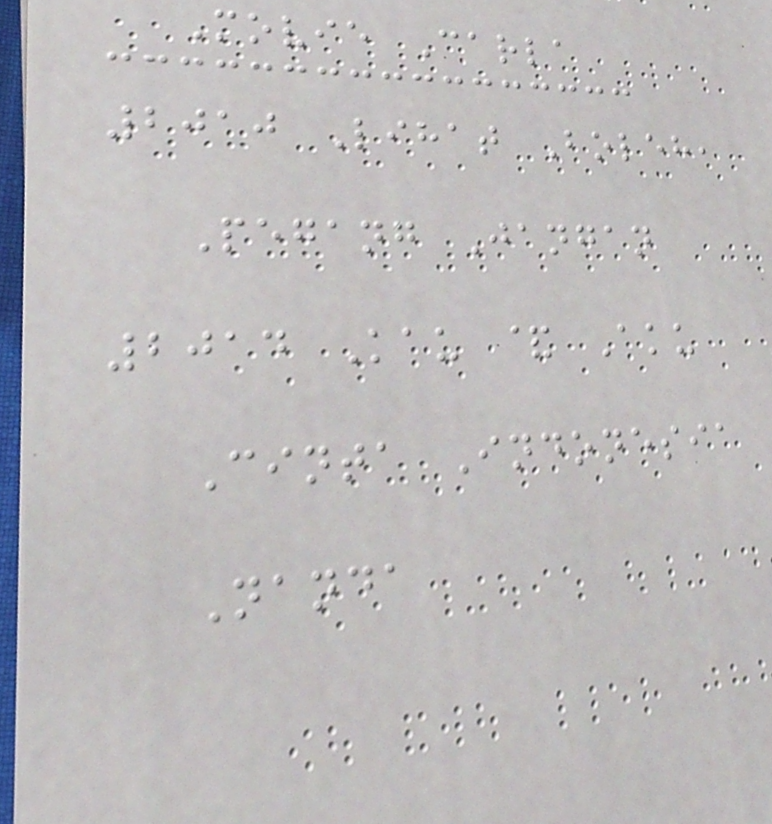Movie Carla
2010 Lihat Boleh,
Pegang Jangan
2014 Kau & Aku
Cinta Indonesia
Nanda
